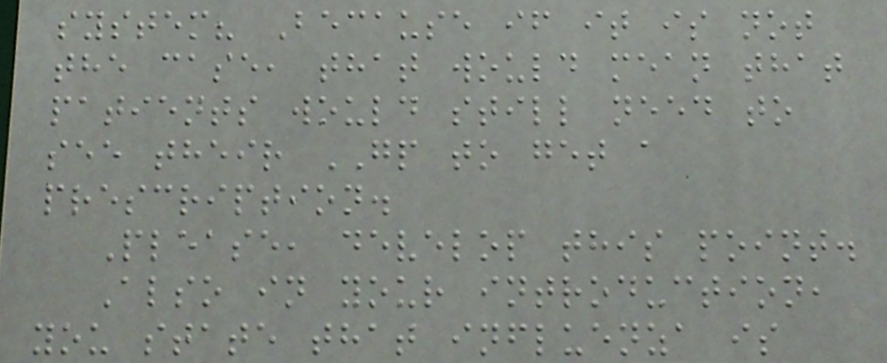system? Because if it is not
the case, that would mean that
patients would still need to
see their GP to get a
prescription.
Please, develop this point.
Also in your introduction,
you state that influenza is
